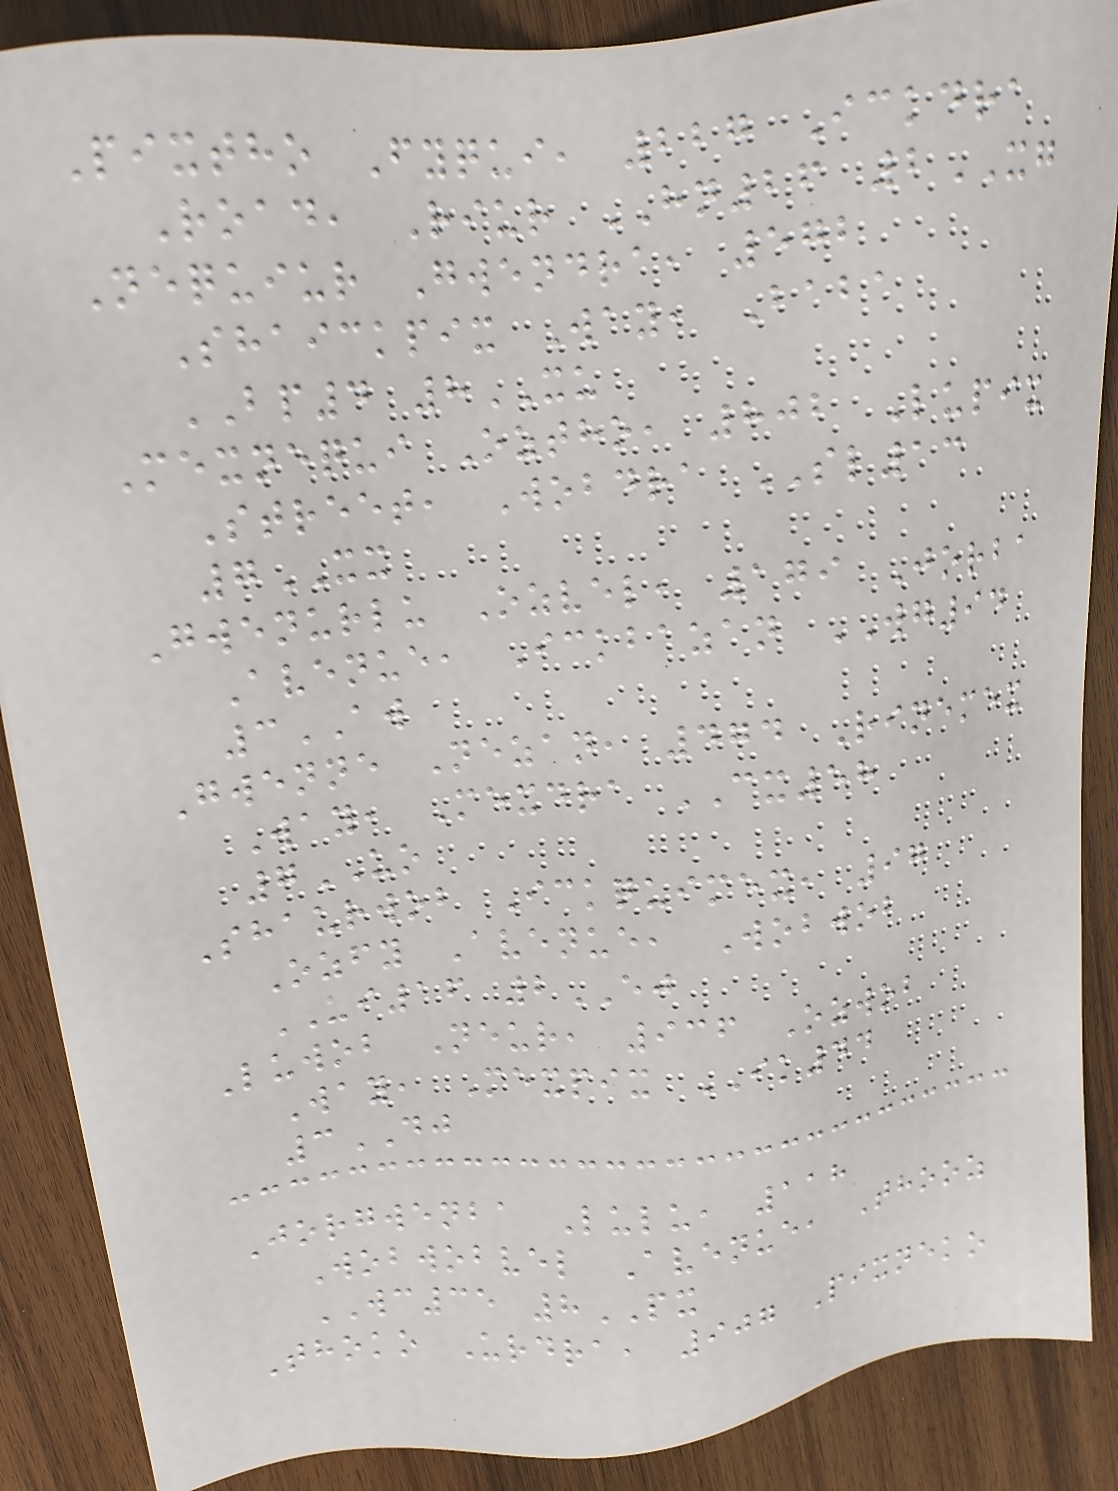Pixtho Fyqui, 227 Ickdra
Road, Riur HN26 2XG
Nequiur Gwendra, 572
Shaickpix Way, Baba
BP4 8XU
Mexnequi Oztho, 802 Lupix
Street, Wobdra SL13
7XX
Gwenurlu Ozvel, 179 Jorba
Avenue, Ickbazan WG94
3AW
Gwenne Nezan, 474 Rinemex
Way, Mexdra CX58
7UO
Shaurwob Ickquimex, 97
Ozfy Avenue, Wobwob
UI16 2EJ
Luwob Neur, 936 Ozwob
Way, Mexpix IK44
3DJ
Jorgwenba Lulu, 118
Wobwobvel Avenue, Thooz
WC35 8PX
Thoko Urdra, 907 Pixneko
